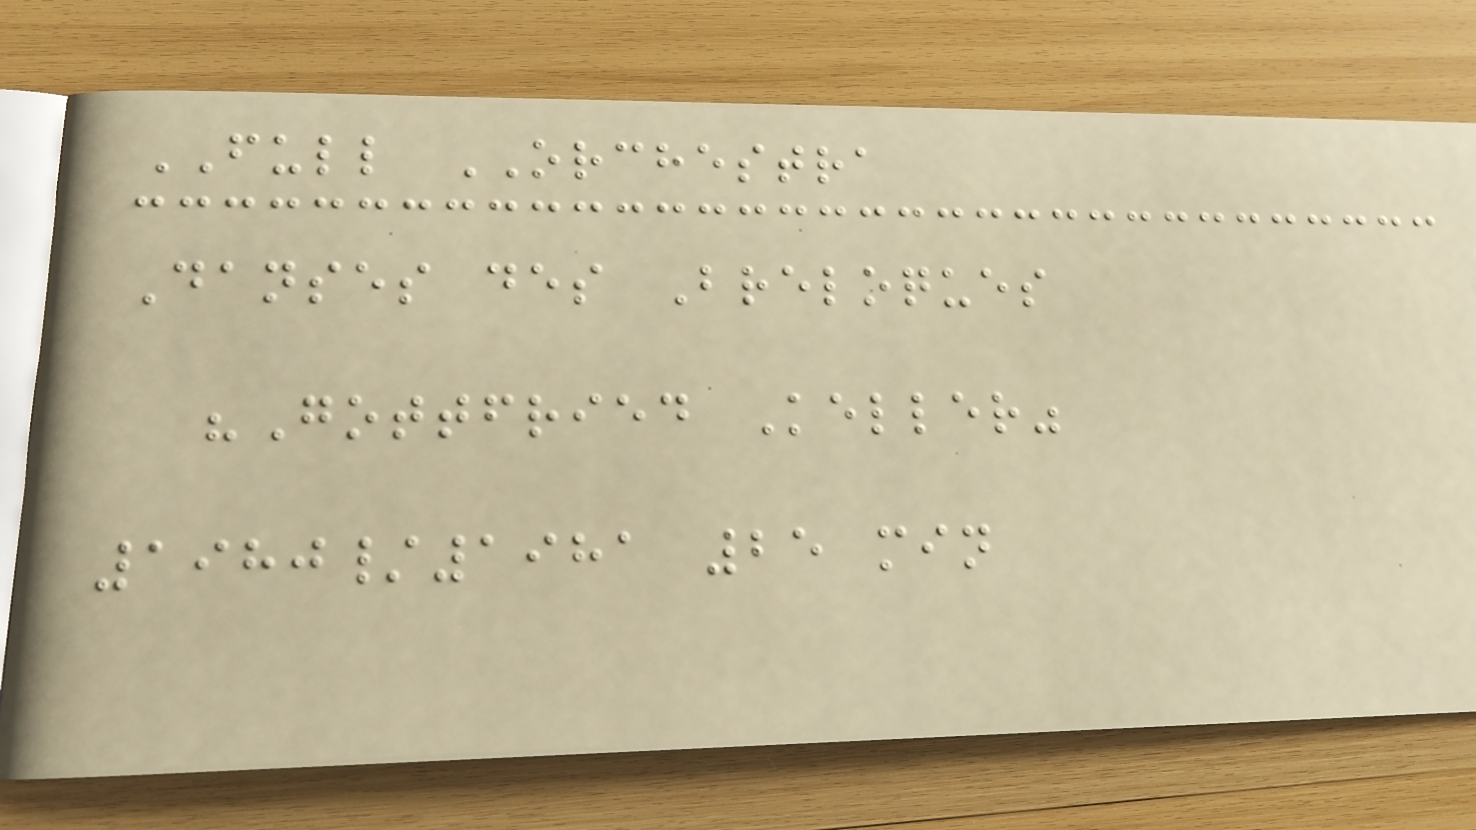FULL ORCHESTRA
Danses des Breloques
"Gottfried Keller"
1980/1981 25 min
